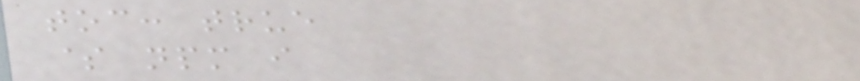toc: true
$ npm i
